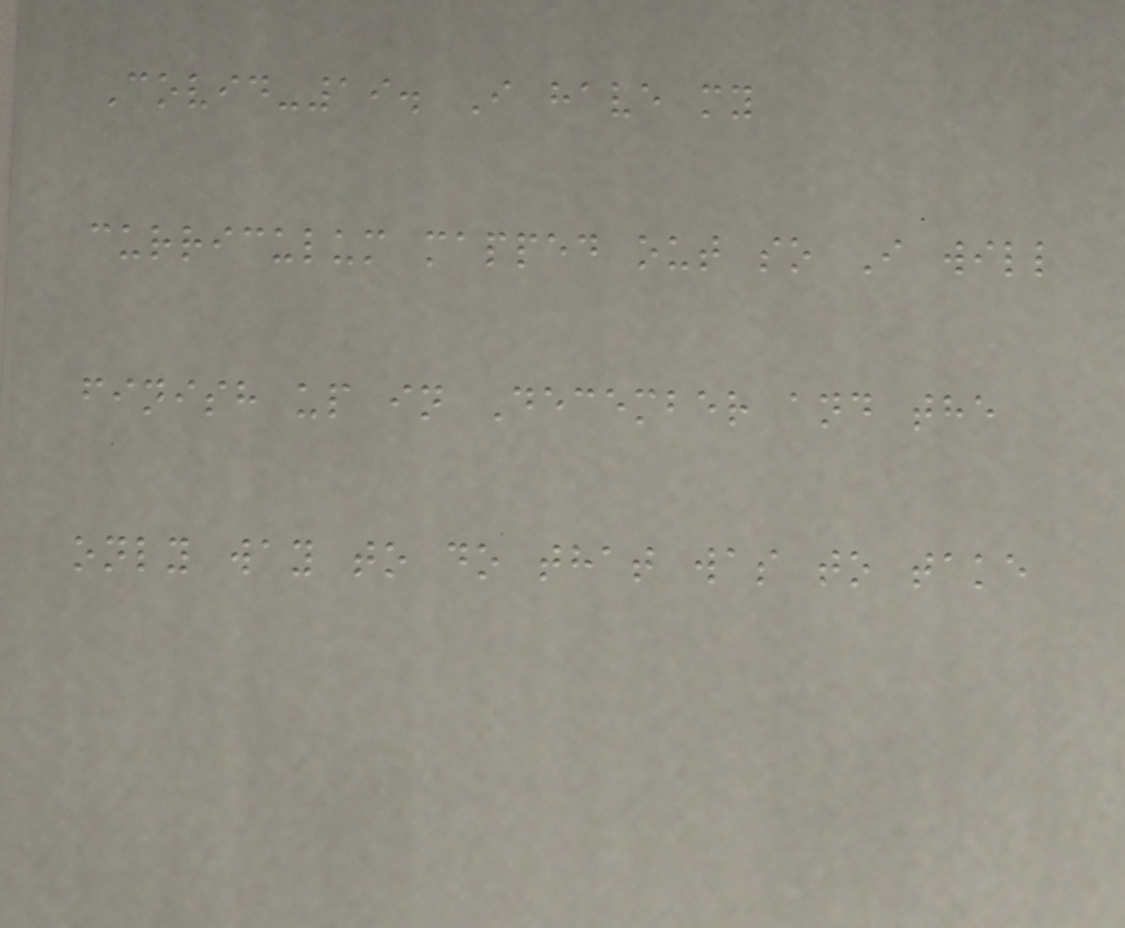Covid-19. I have my
curriculum mapped out so I will
finish up in December and the
only way to do that was to take
